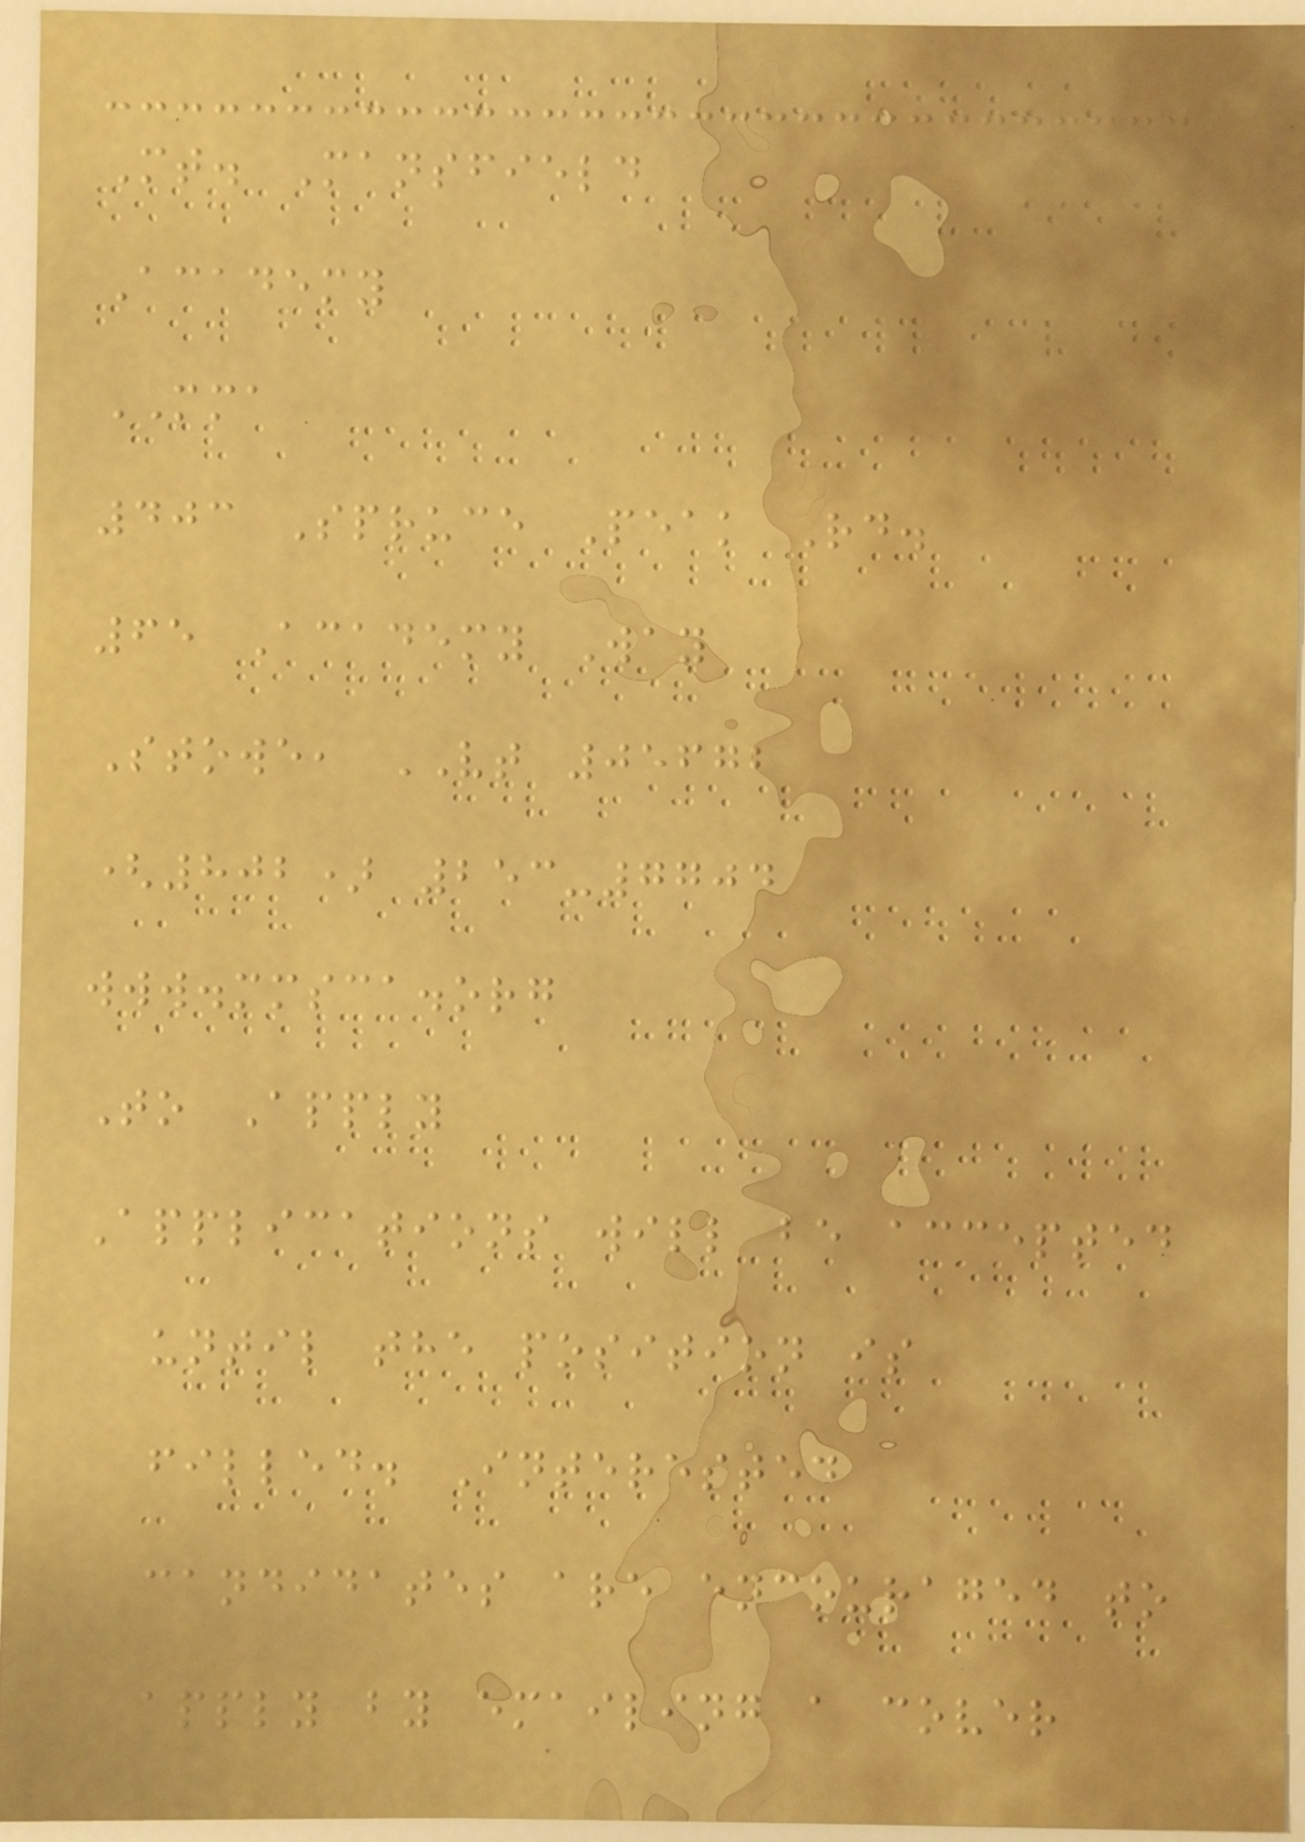Mt. Mansfield
Academy
MMA
403 Spruce Peak Rd.
65 Academy Way
Stowe, VT 05672
(802) 253-7704
www.mmsca.org
To Apply
Applications will be accepted
until the position is
filled. Interested
candidates are encouraged to
apply by emailing a cover
